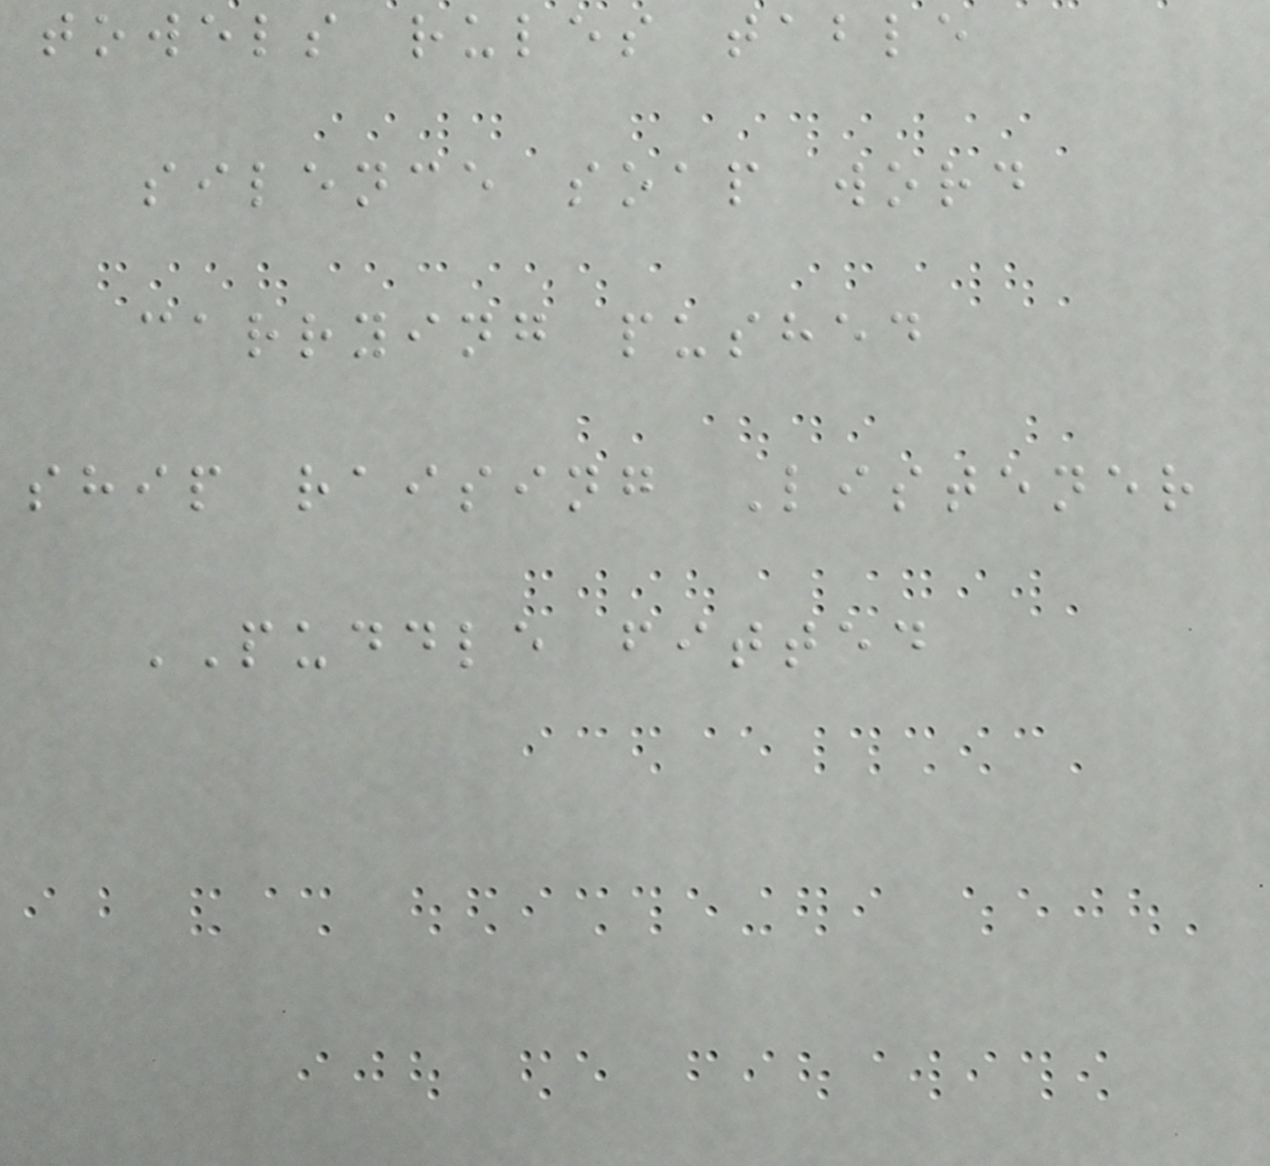towels rules table
silence soap word
carrying pushed
ship raising Listener
PUDDLE fitted
